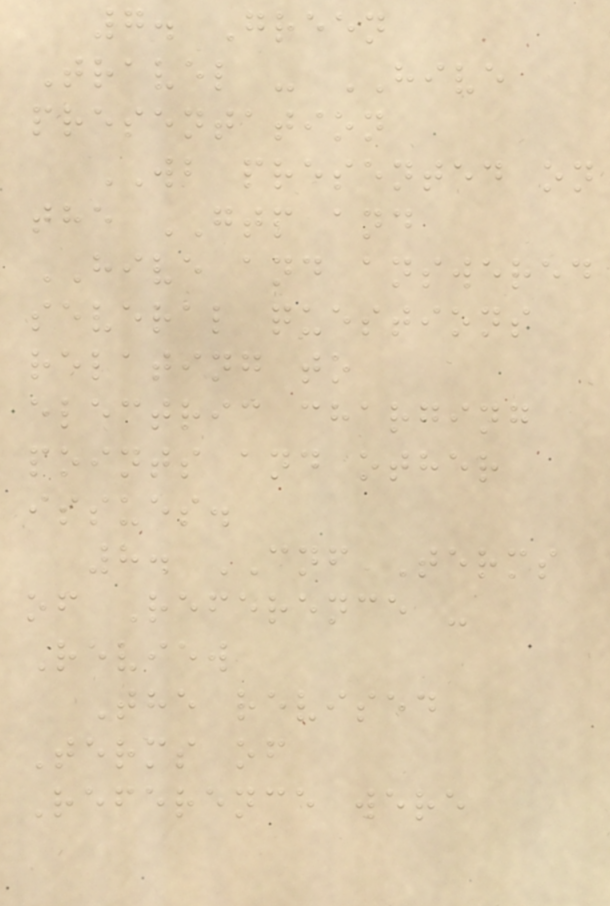7. Green
Travel - HIVE
presentation
WB presented on
the GTP and
HIVE and answered
several questions
relating to
electric charging
points and other
issues.
8. CNF Terms
of Reference -
Review
The revised
Terms of
Reference were
